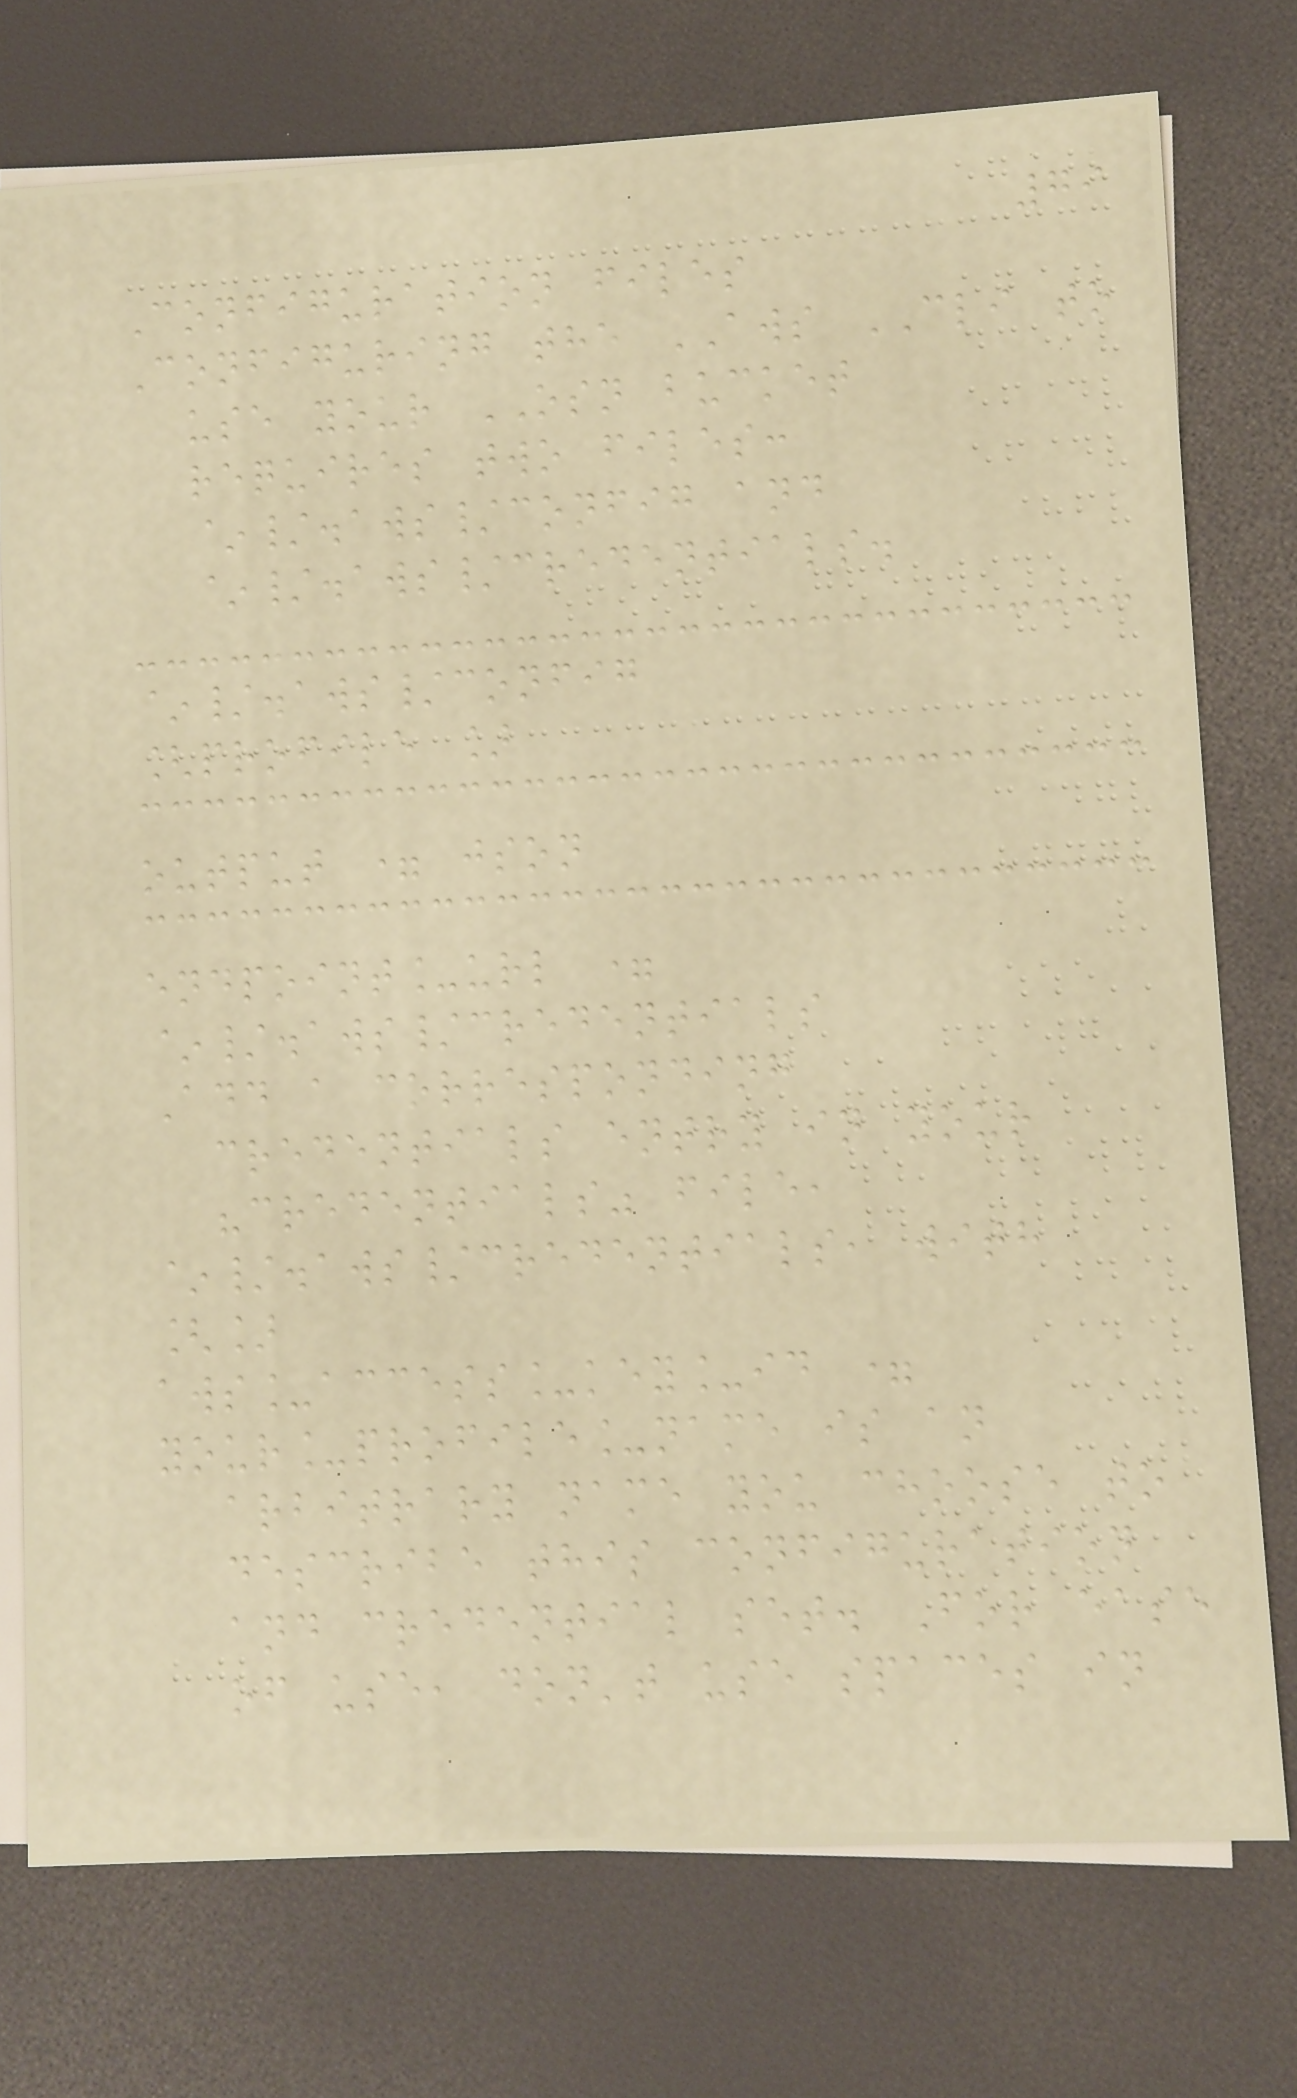79
Configuration files
Configuring the AWS CLI to
use your OSN bucket
requires two files:
~/.aws/config and
~/.aws/credentials.
~/.aws/config
[profile ]
output = json
endpoint_url =
~/.aws/credentials
Add a corresponding
credentials entry in your
"credentials" file,
~/.aws/credentials, with
[]
aws_access_key_id =
your_profile_name is an
arbitrary name you choose to
describe this configuration
and credential set. For ease
of use, don't use spaces in
